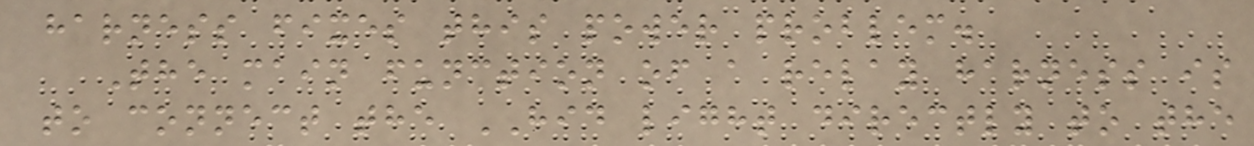harness fixes this power problem.
The main function of a relay harness is
to connect the HID light directly to the
